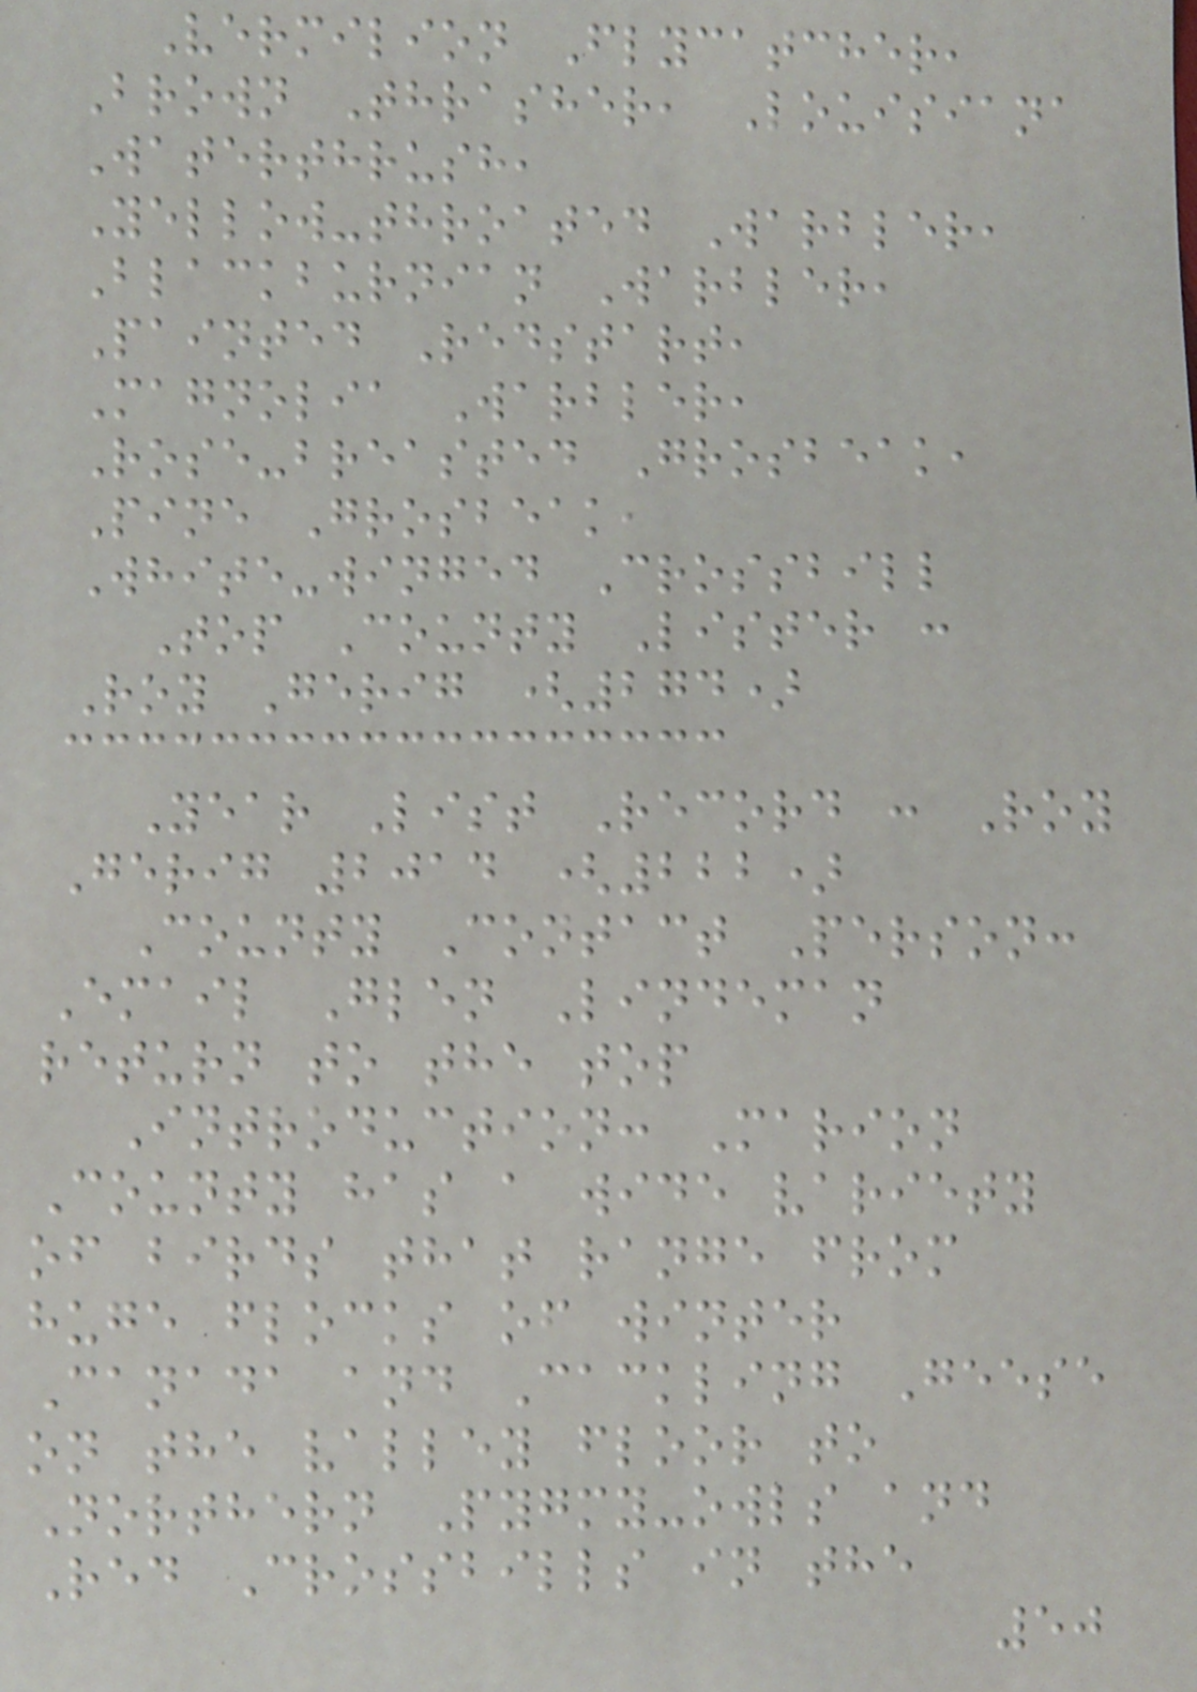Vermilion Flycatcher,
Brown Thrasher, Louisiana
Waterthrush,
Yellow-throated Warbler,
Blackburnian Warbler,
Painted Redstart,
Magnolia Warbler,
Rose-breasted Grosbeak,
Pine Grosbeak,
White-winged Crossbill
Top County Lister :
Roy Gerig (274)
Year List Record : Roy
Gerig 2014 (222)
County Contact Person:
Email Glen Lindeman
return to the top
Introduction: Marion
County has a wide variety
of birds that range from
huge flocks of winter
Canada and Cackling Geese
on the valley floor to
Northern Pygmy-owls and
Red Crossbills in the
50
